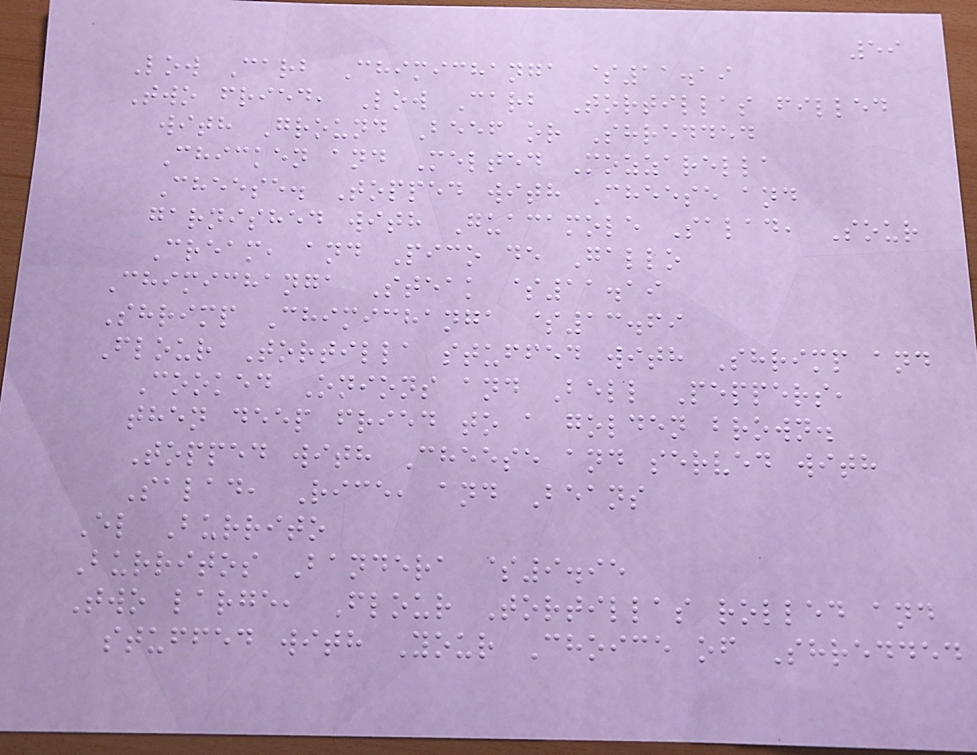59
Low Carb Chimichanga $11.19
Two fried, Low Carb Tortillas filled
with Ground Beef or Shredded
Chicken and Melted Mozzarella
Cheese. Topped with Cheese and
garnished with Guacamole Salad, Sour
Cream, and Pico de Gallo
Chimichanga Steak $11.19
Shrimp Chimichanga $13.69
Flour Tortilla stuffed with Shrimp and
Cooked Onions and Bell Peppers,
then deep fried to a golden brown.
Topped with Cheese and served with
Salad, Rice, and Beans
El Burrito
Burritos Bandera $9.95
Two large, Flour Tortillas rolled and
stuffed with Your Choice of Shredded
